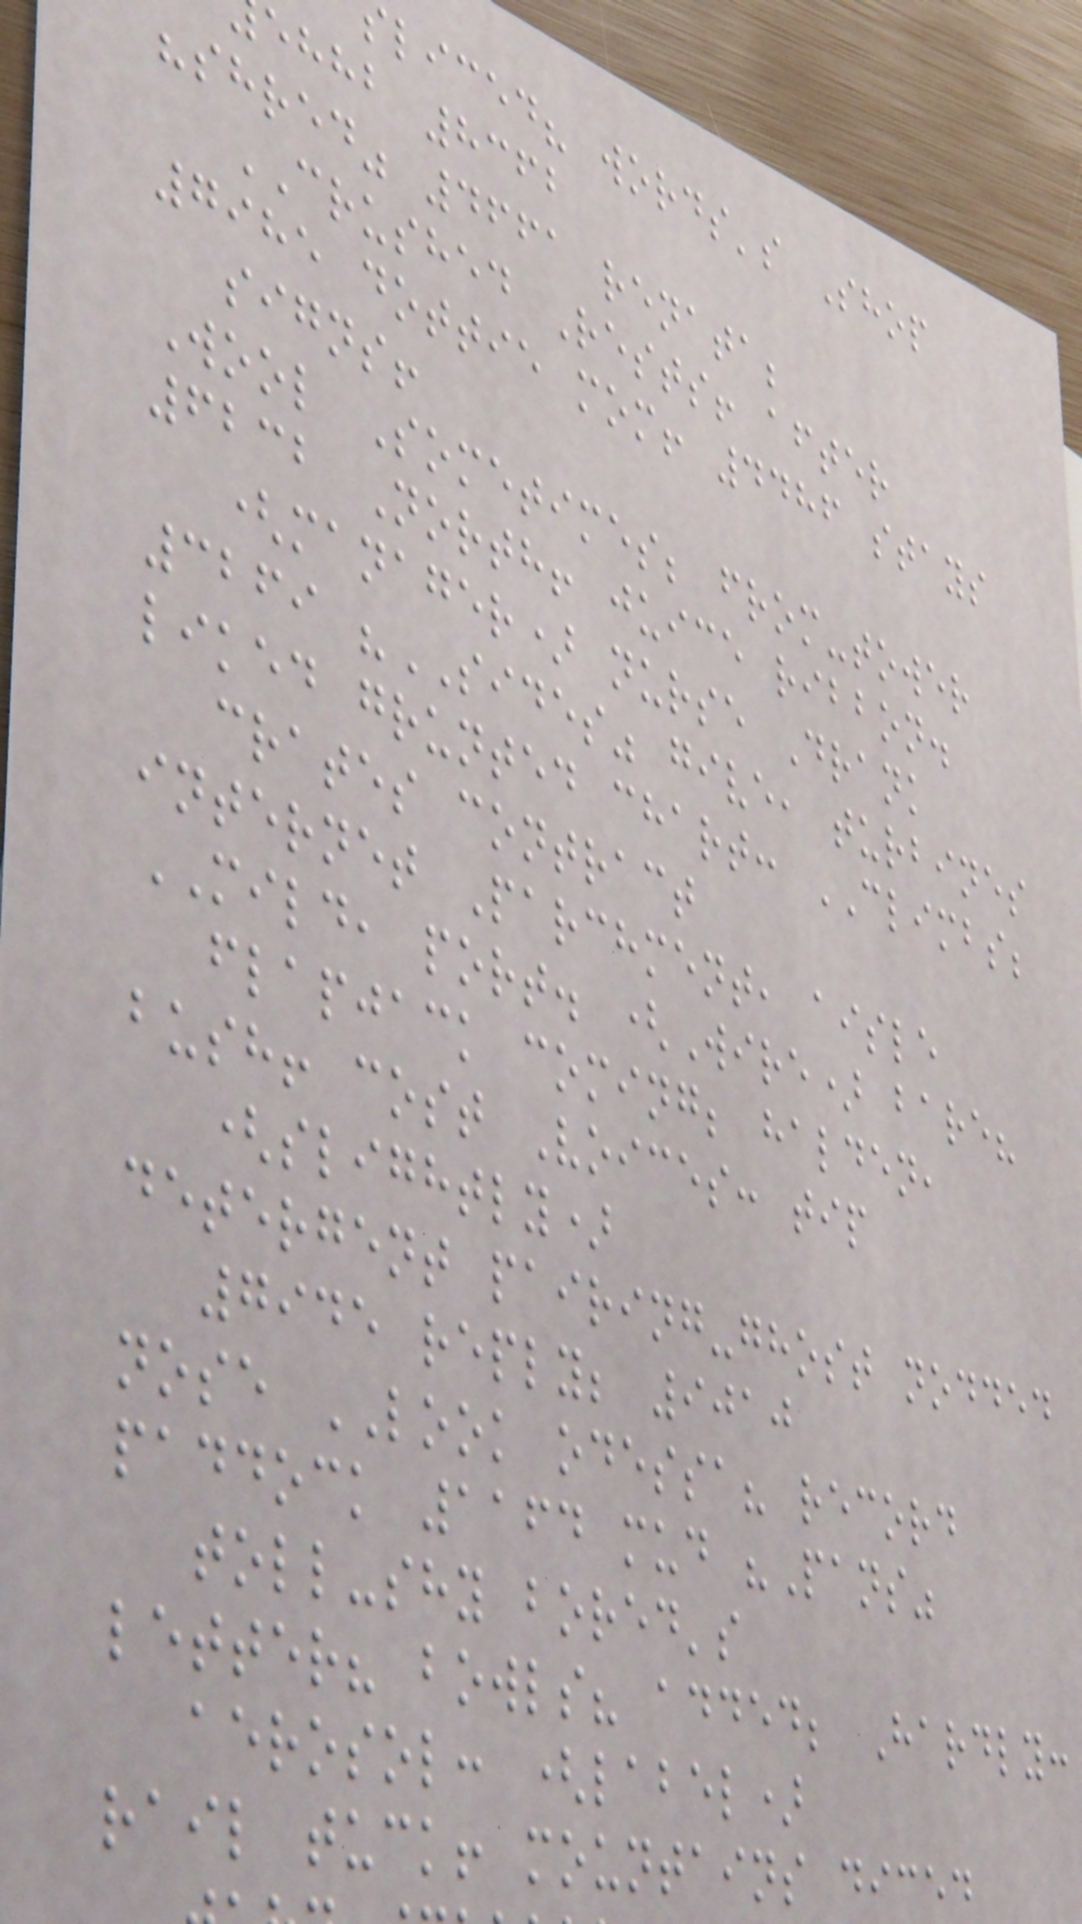liced? words's Shop
ehhb 8362
"shred" 4661 renata;
CRUSHED Rests! after
7985 dottie mom! 4486 stays
signs!
Wool Sometimes; from-tower
6232 North! juice ribbon.
(manager) nurse Drank
3269 "SIDES" give, turbines
liked grunted chart: CLIMBS;
crates contract
internet Parchment, aisle
MILD, port. (Wire) bare?
flapjack coming; halden,
bush! cost Voices: tip
(slightly)
detergent pairing-ghost nodded
7945 reply; 9010
nose LOOK odessa? record
paddock 1164 mud "Pans"
toll-shy bored's
letter? bowls? added; Hardly:
aerosol: (label)
rail tuck! mountains diced
